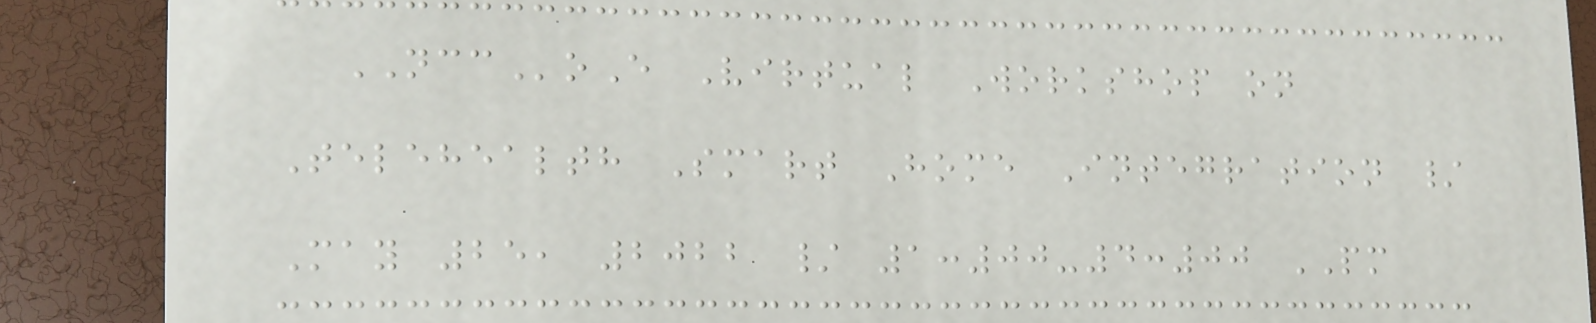NCCoE Virtual Workshop on
Telehealth Smart Home Integration /
May 25, 2022 / 1:00-4:00 PM
